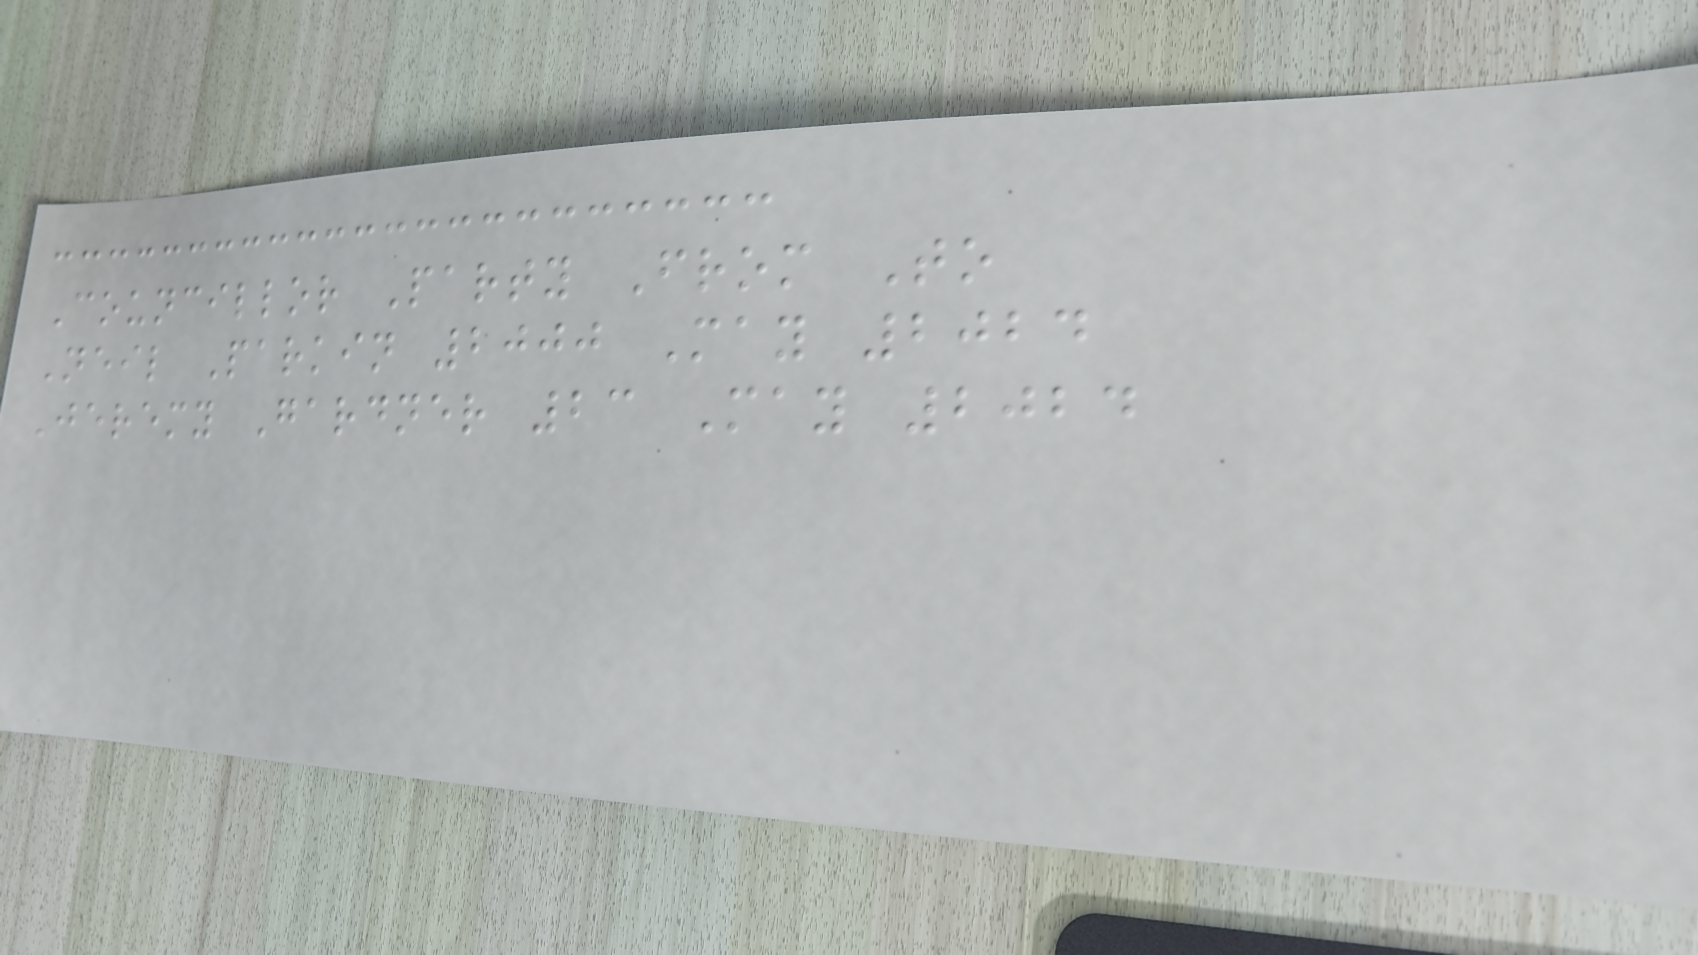Councillor Party From To
Neil Parkin 2000 May 2024
Jeremy Gardner 23 May 2024
